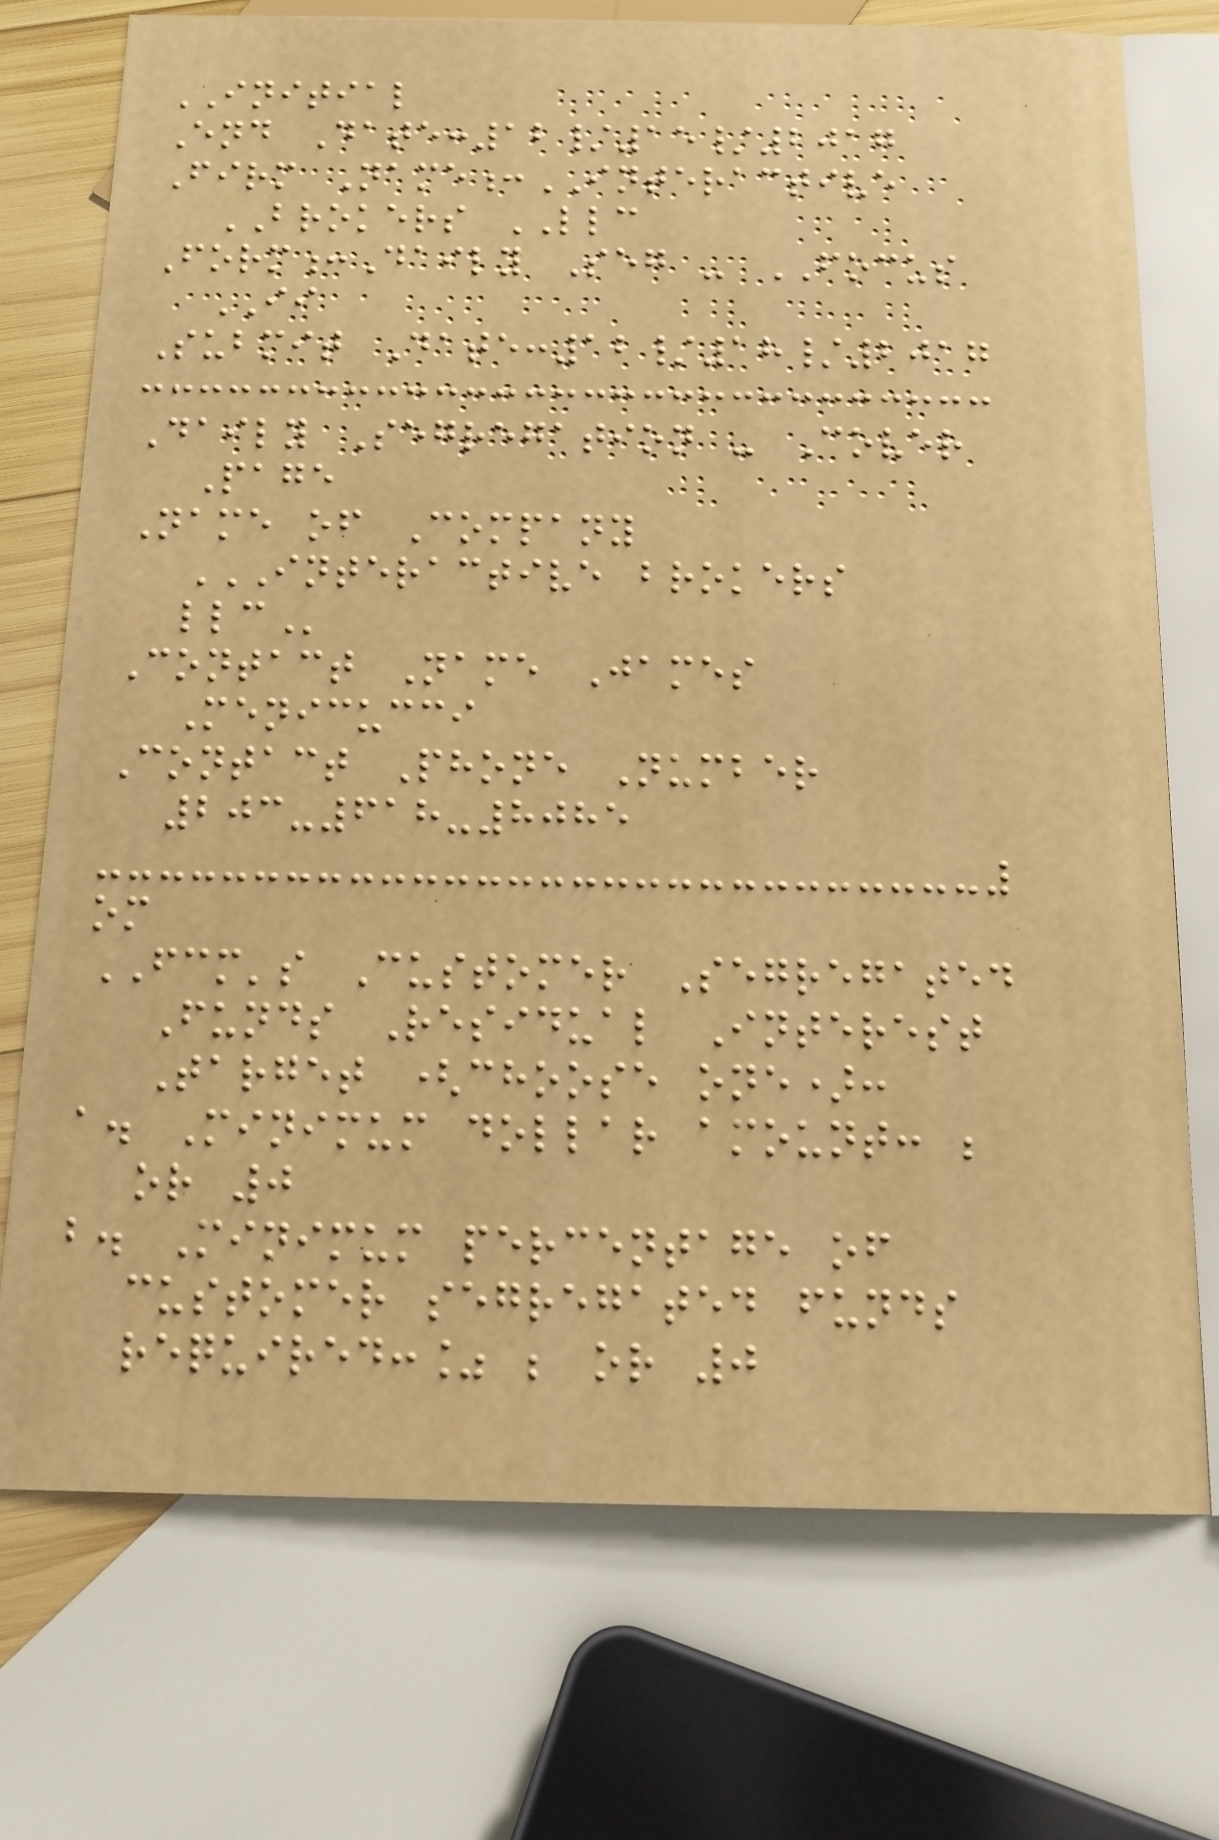INITIAL
End Date:12/15/2017
Firm Name:INTERACTIVE
BROKERS LLC
Form:Daily Seg - FOCUS
II
Submit Date:12/18/2017
Daily Segregation - Cover
Page
Name of Company
INTERACTIVE BROKERS
LLC
Contact Name James
Menicucci
Contact Phone Number
203-618-8085
om
FCM's Customer Segregated
Funds Residual Interest
Target (choose one):
a. Minimum dollar amount: ;
or 0
b. Minimum percentage of
customer segregated funds
required:% ; or 0
